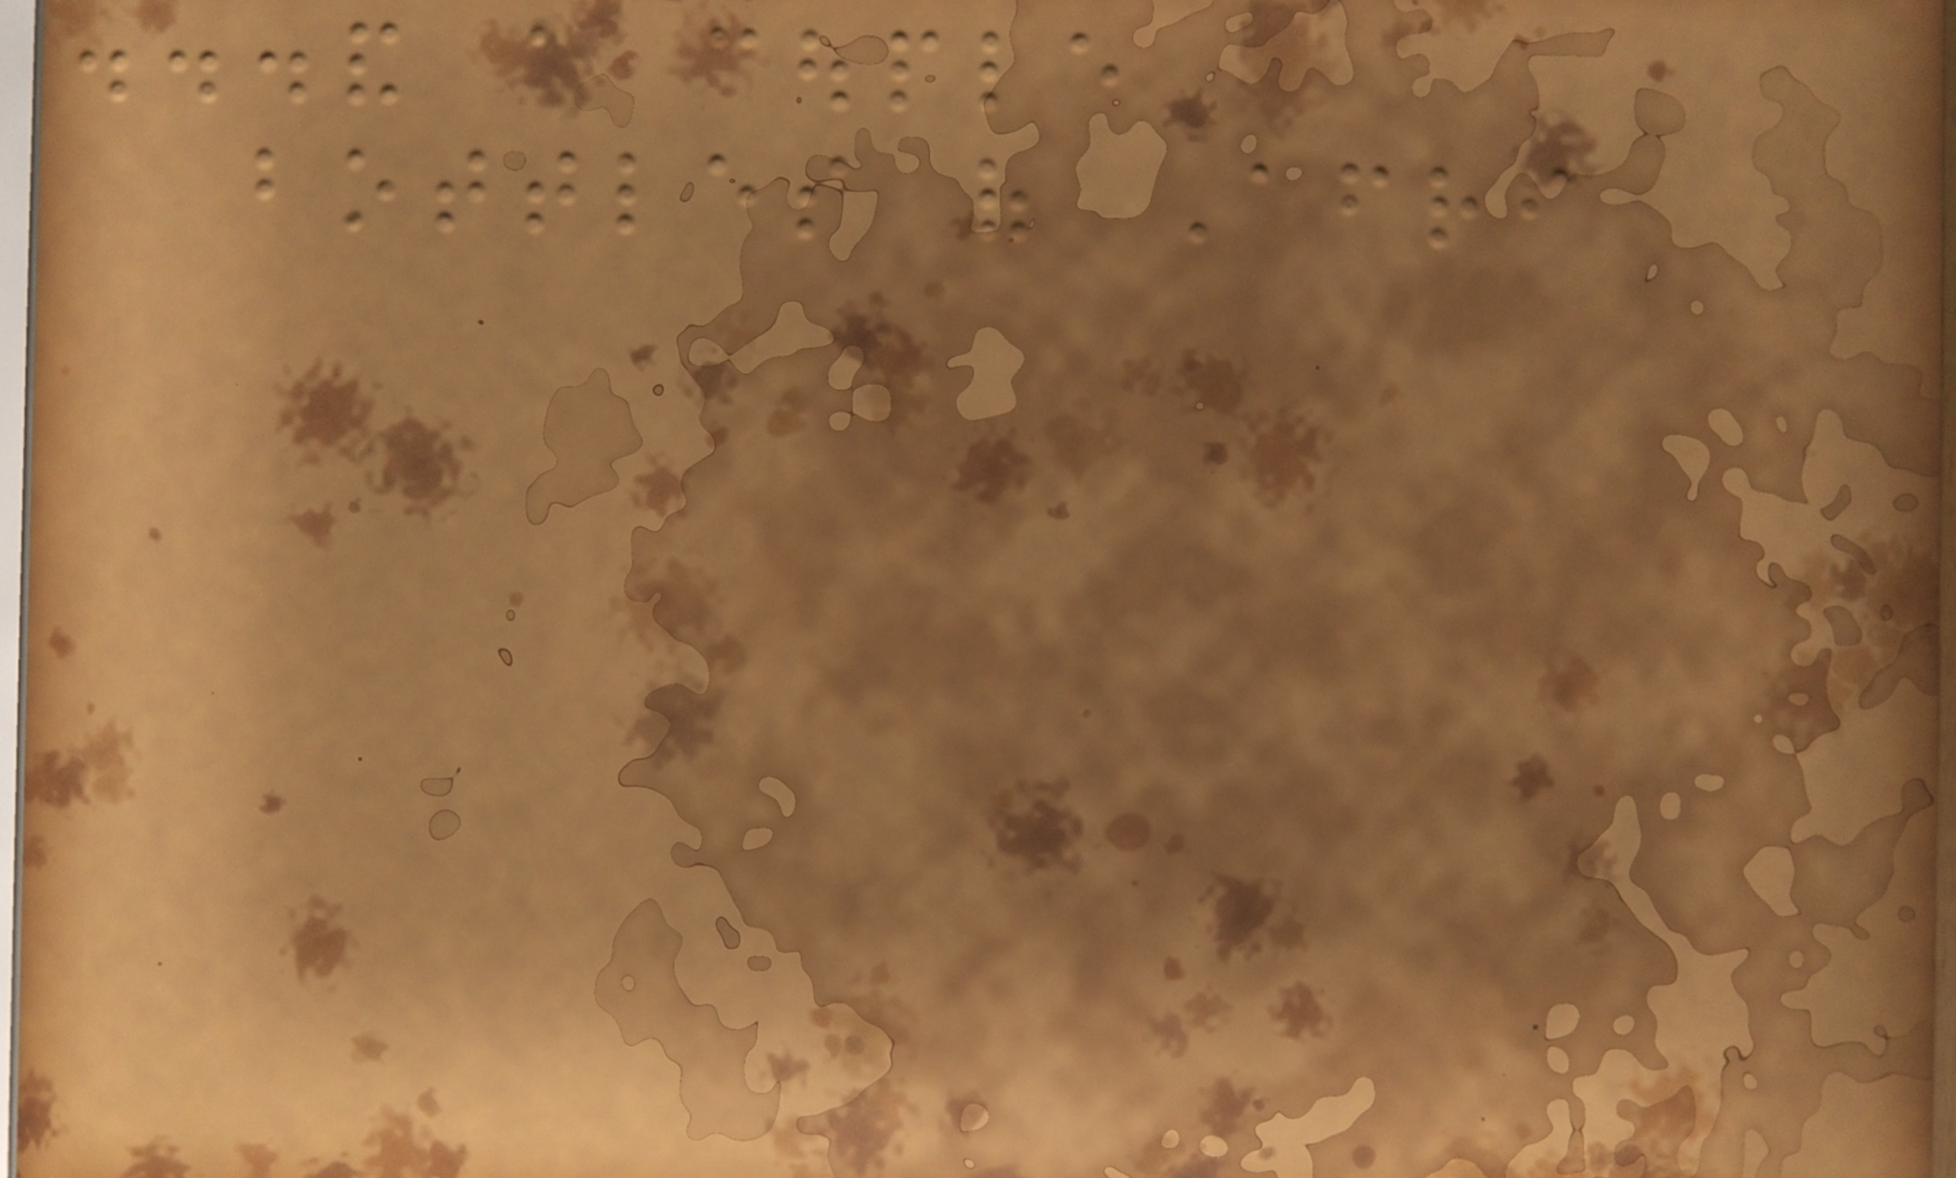...and a couple
bottles of Afri
